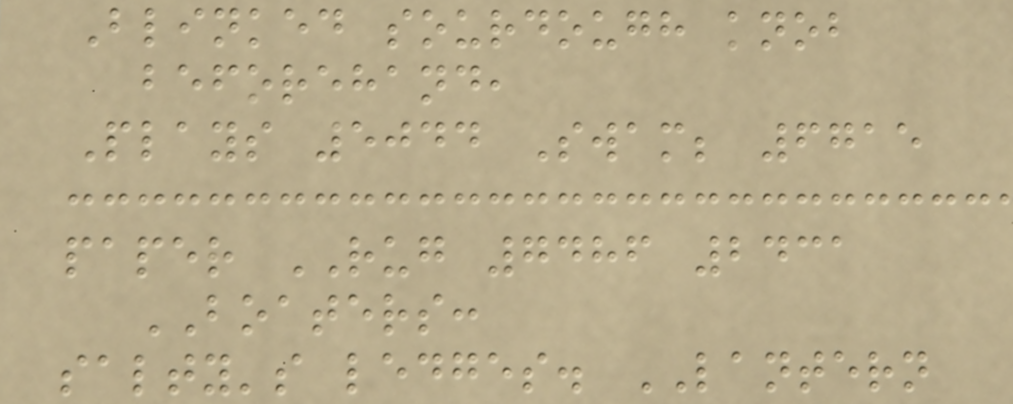Blinked sourdough knob
beforehand,
Plays 5044 Swam; 6715
paper RUG 7486 2431
BOATERS:
salty's ledges. LANTERN
